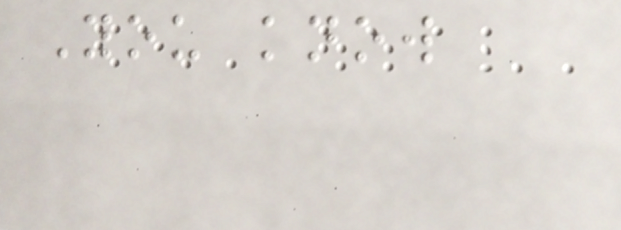You know
